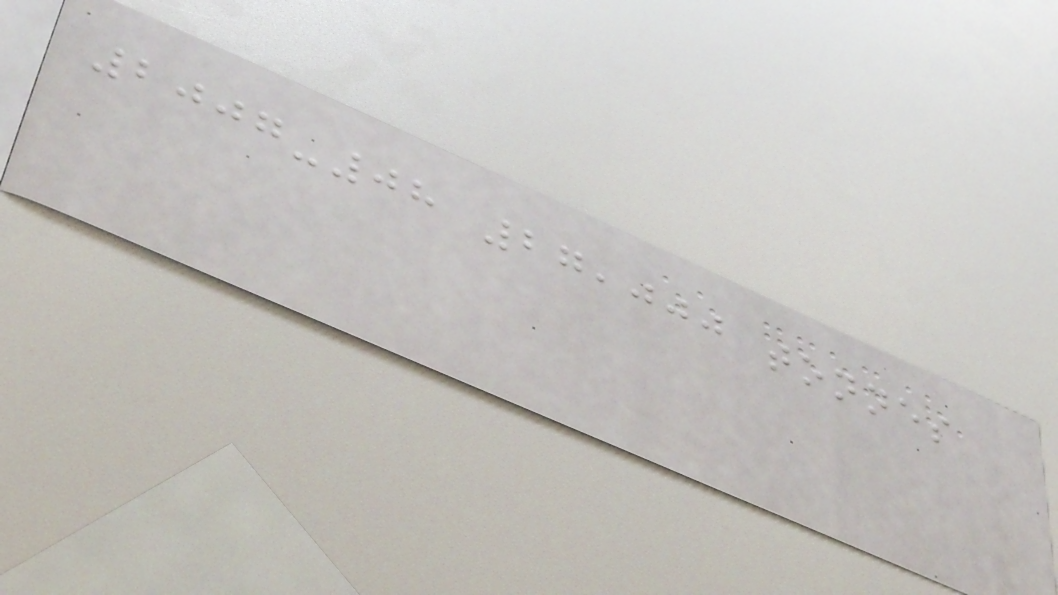2007-08 27,000 tonnes
